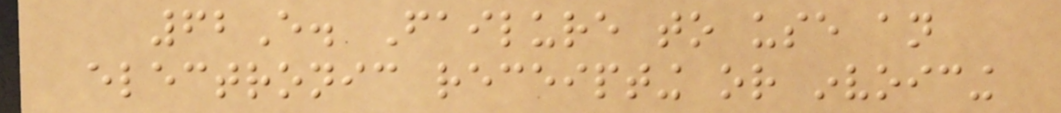62E. Failure to use an
electronic receipting or invoicing
